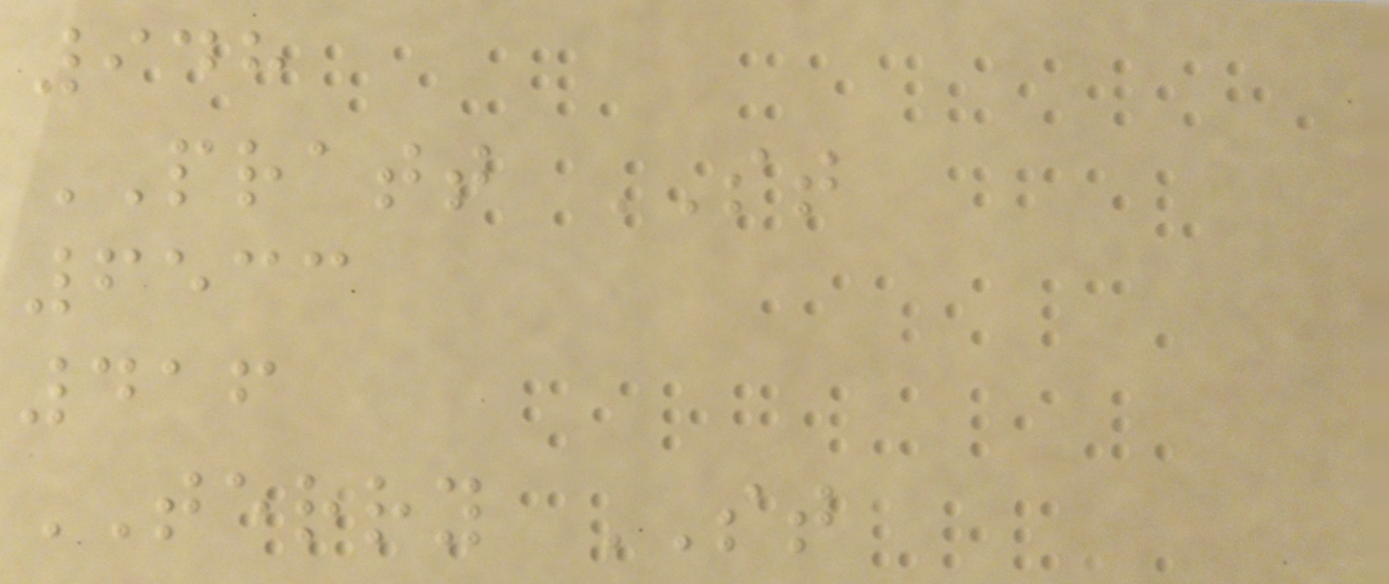948
PRATT ST
6533
416
TERRY ST
